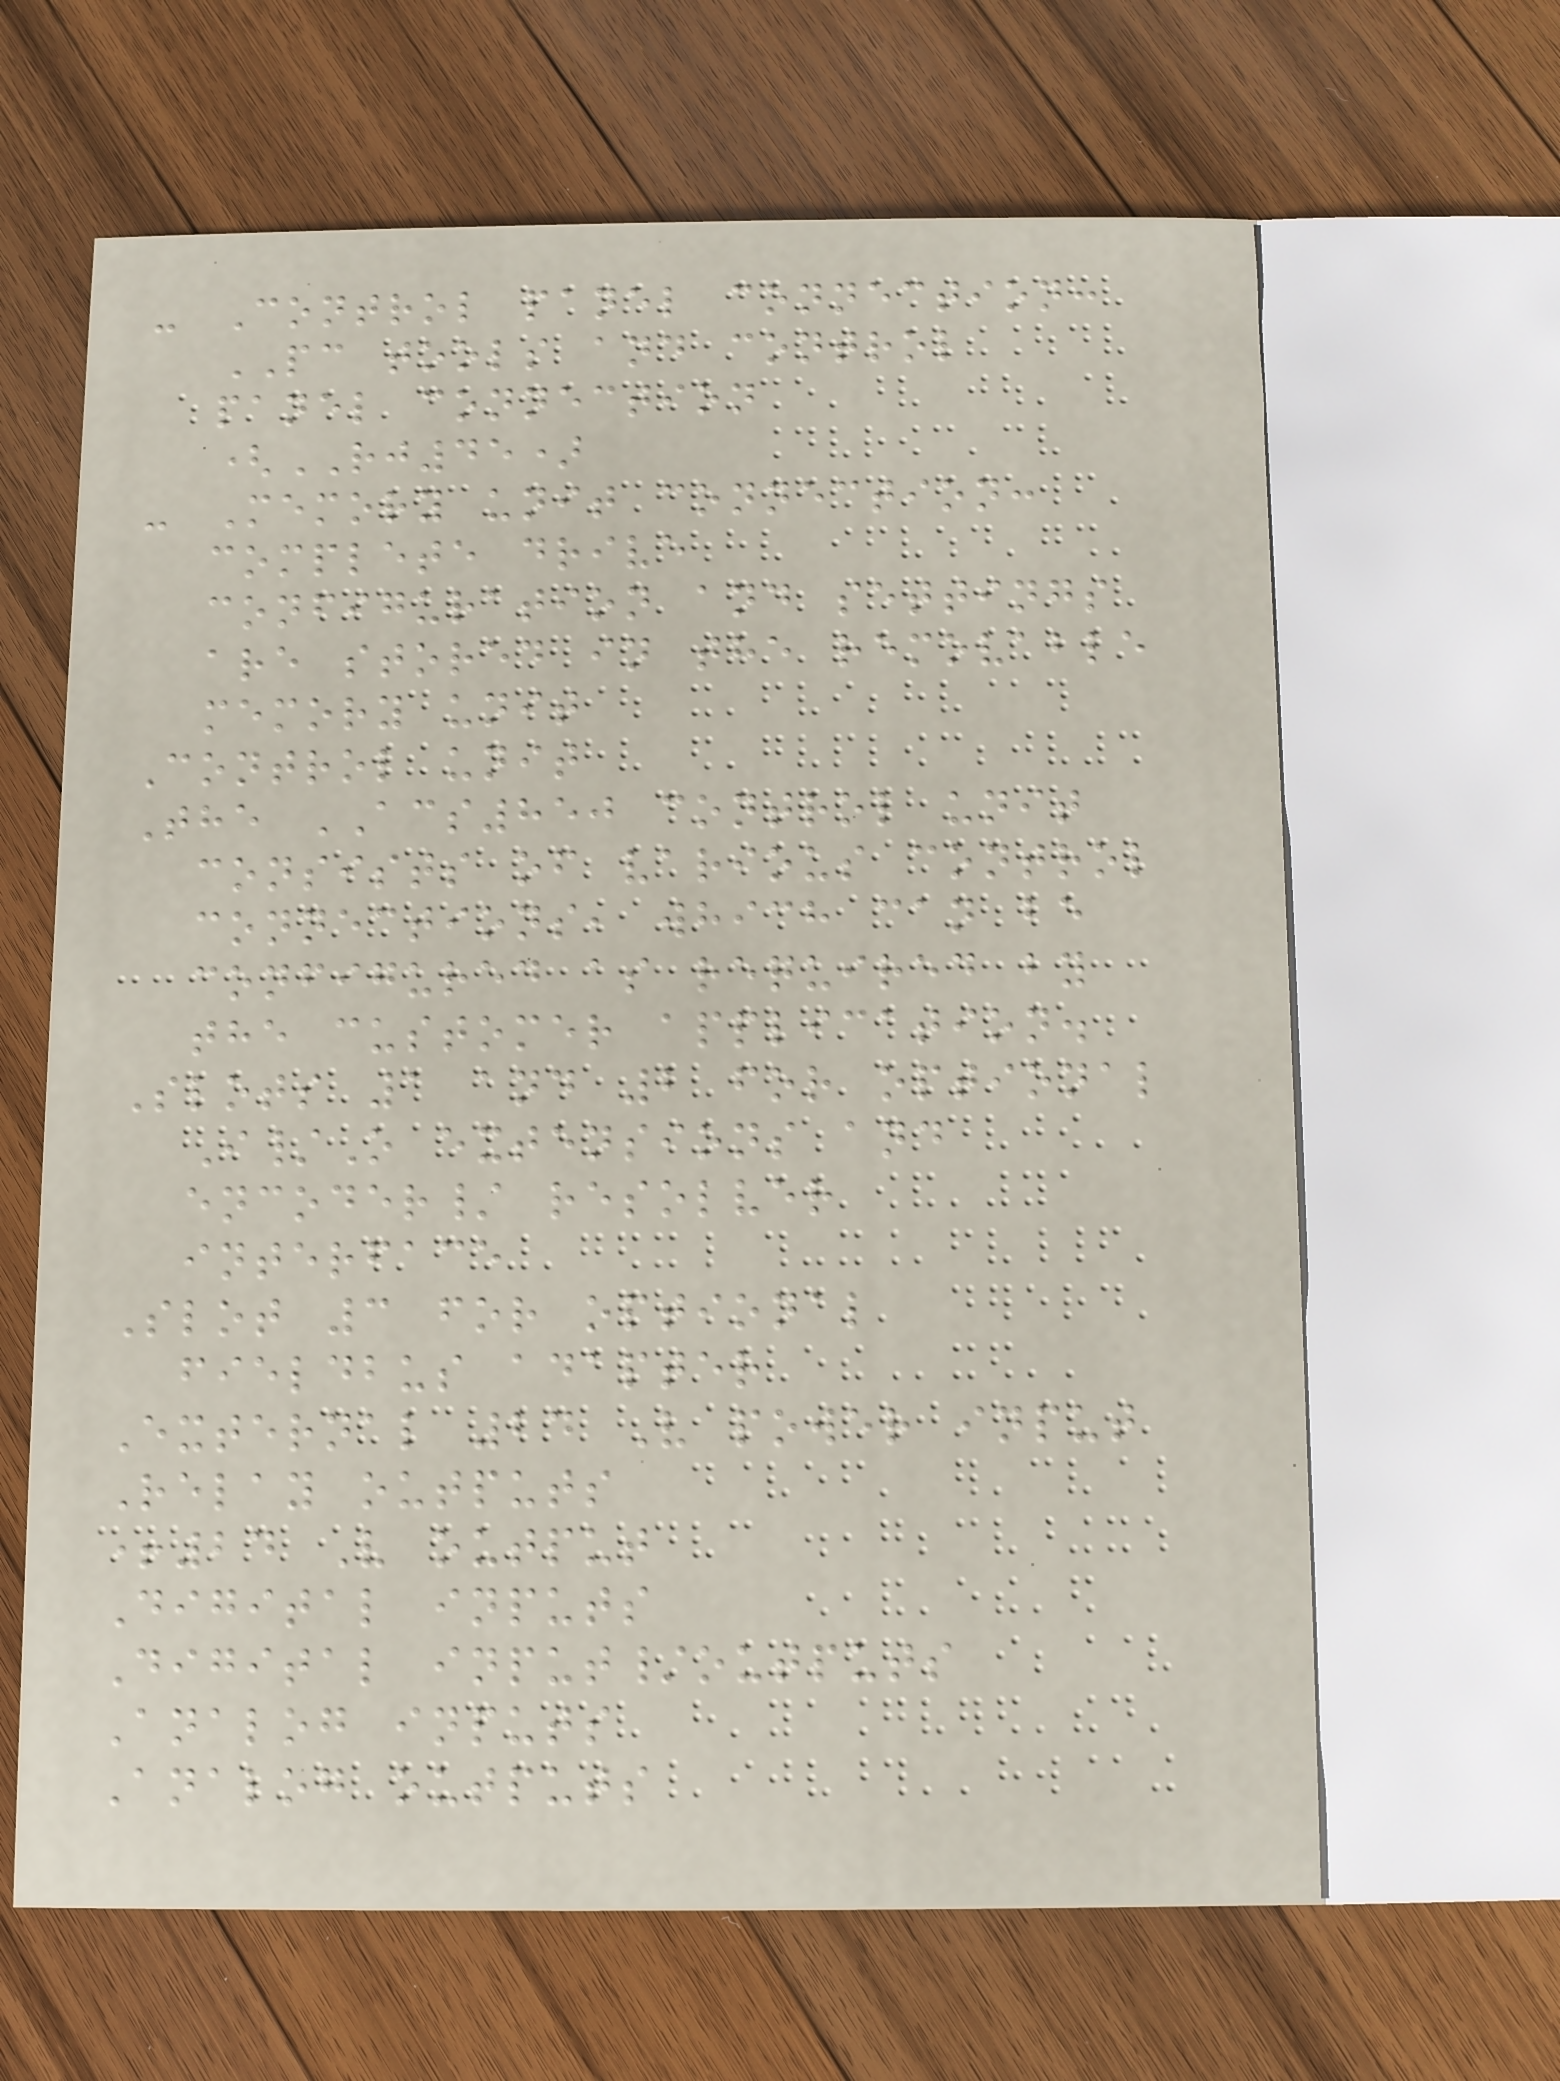- Control panel connection:
PC tools and control
panel connection
(RJ45)
- Memory unit connection:
complete drive
configuration and settings
are stored in the removable
memory unit
Control unit
The ACS850 control unit
consists of various control
connections, which can be
configured as required by
the customer application.
Slots 1 and 2 for optional
I/O extensions and
encoder/ resolver
interface
Slot 3 for optional
fieldbus adapter
External 24 V power input
Relay outputs
+24 V output
Digital inputs
Digital input/outputs
Analog inputs
Analog outputs
